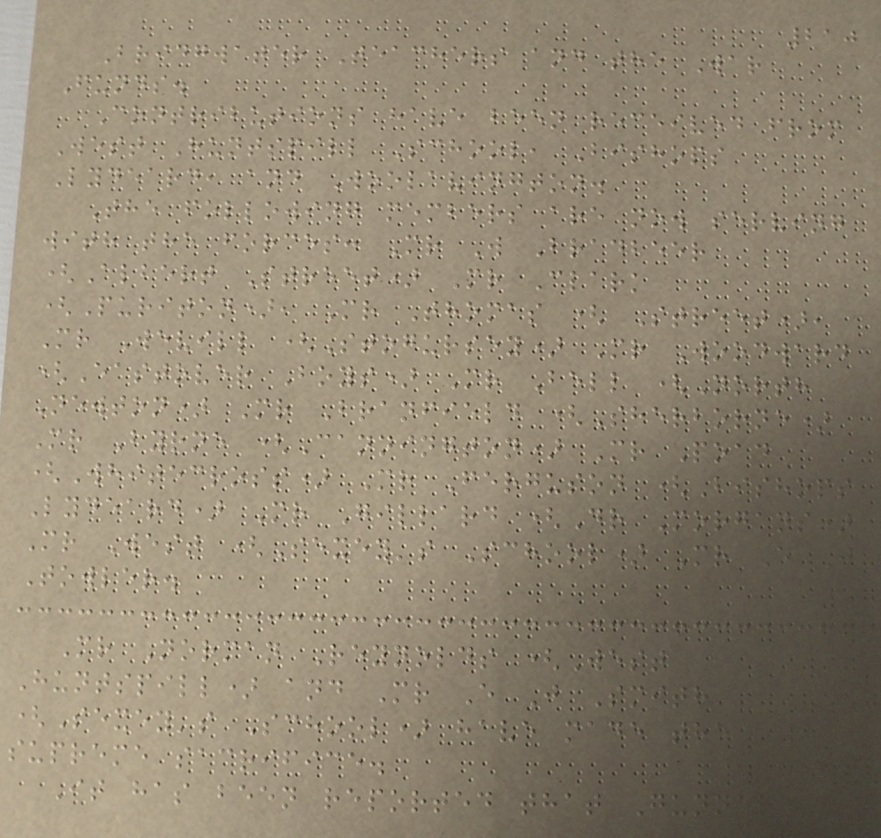210
Bridgwater Teachers and the War
Funds.
Contributions have been received from
West Huntspill School, Bishops
Lydeard, and Woolavington.
The following members are now serving
with the forces: Mr W Bradbeer
(Albert Street) Mr Clark
(Puriton), Mr Thomas ( Street),
Mr Wevill (Stogursey) Mr Woodward
(Eastover Boys) Mr Bell (North
Newton) Mr Branfield (Sherborne)
Mr Byrne (Cannington) Mr Poad
(Whitecross) Mr Ferguson (Bishops
Lydeard) Mr Gillard (Dr Morgans)
Mr West (Sexey's School) Mr E J
Towler.
Mr Norman Reynolds (West
Huntspill) and Mr E J Smith
(Sexey's School) have made the
supreme sacrifice.
It has been reported that Gunner R
